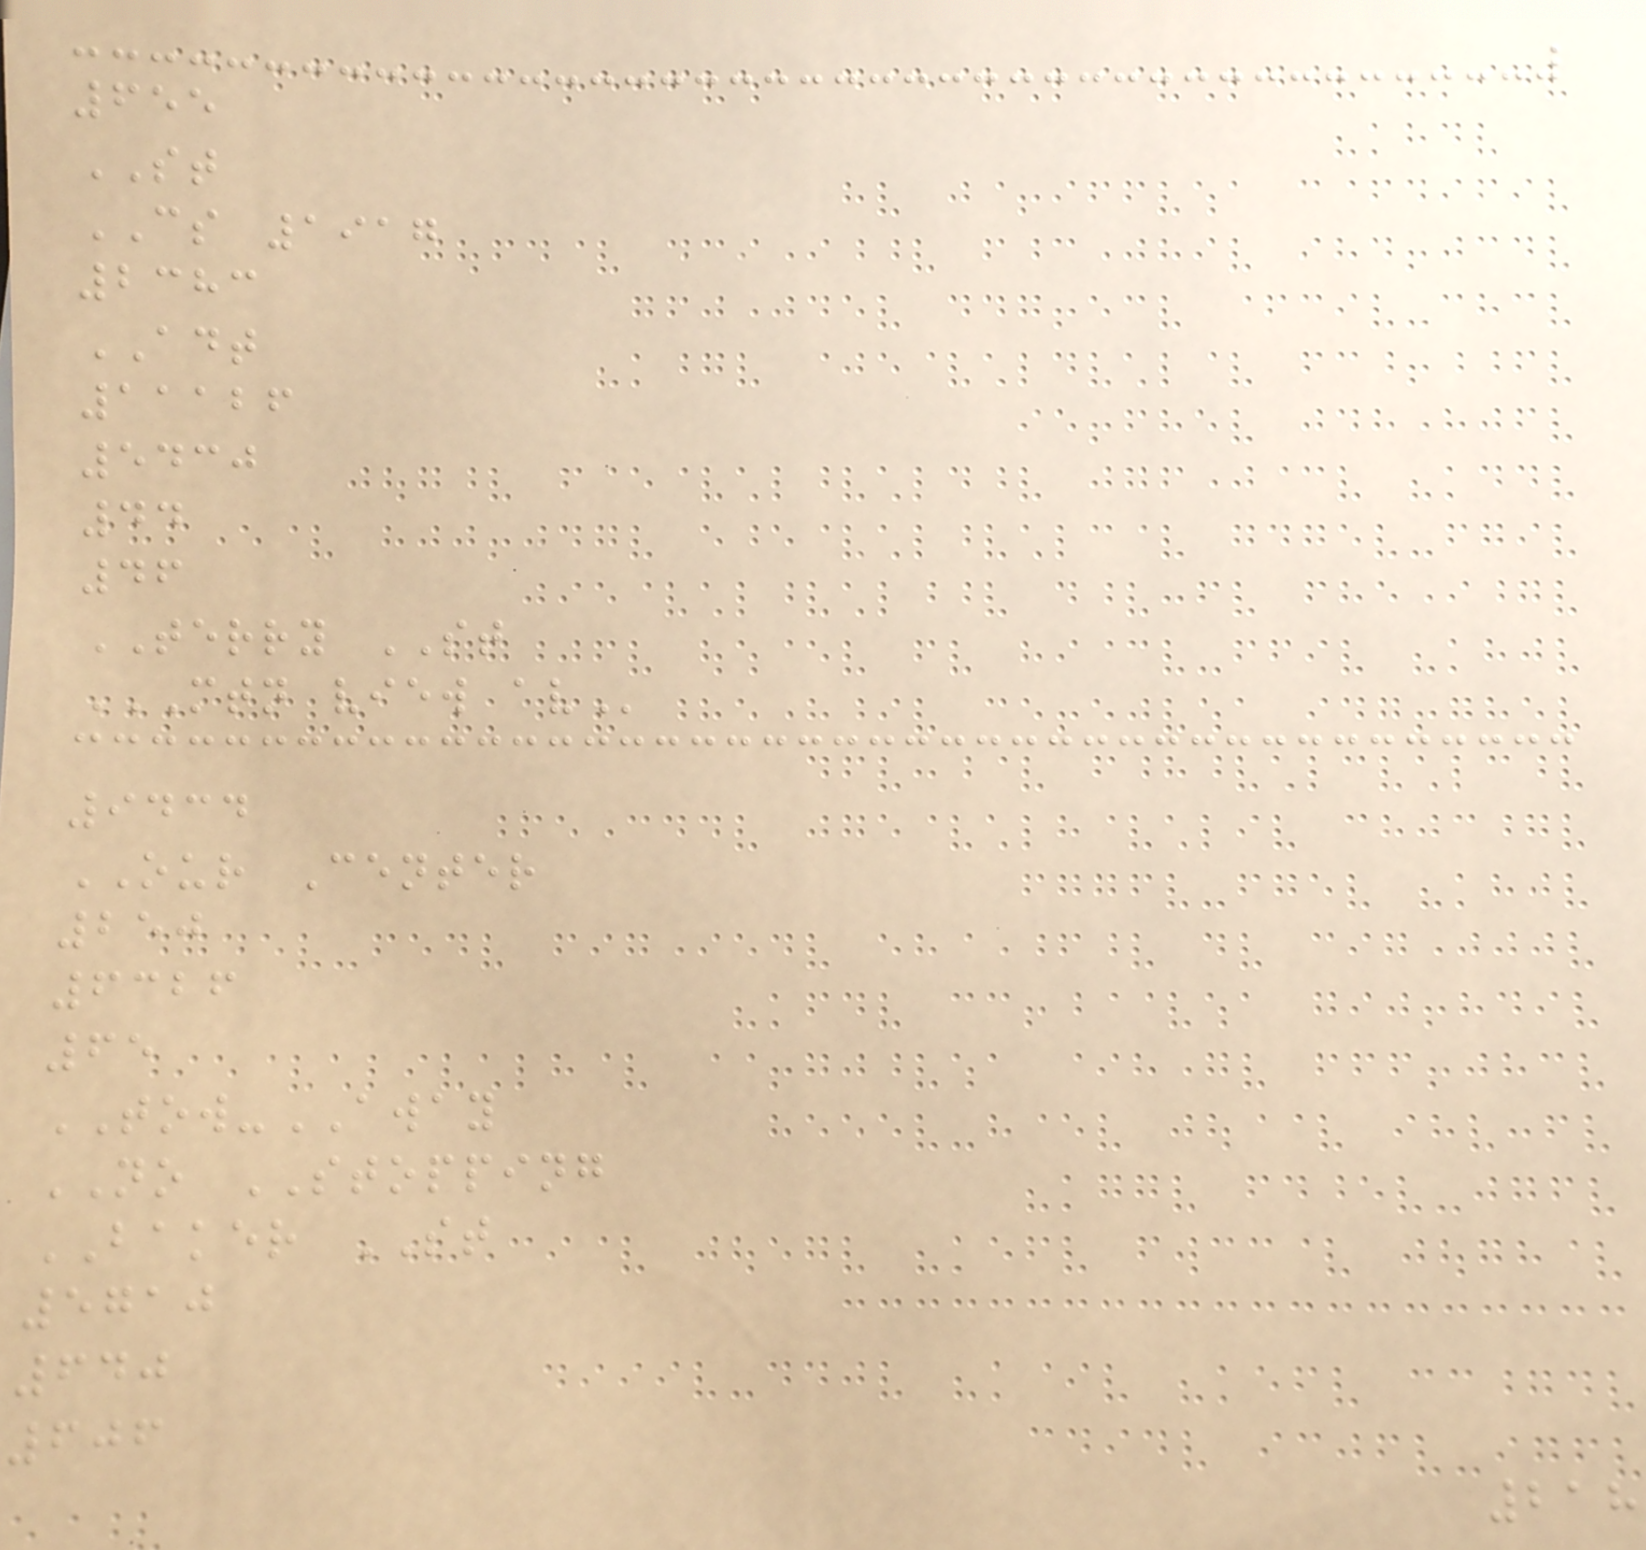655
ST
CS 1917
2383
ADT
11126
5430
44
46
TERRY ST
MTN VIEW AV
9434
OUR Center
250
6326
65
TOW-AWAY
NO STOPPING
BAKER ST
5710
640
606
218
